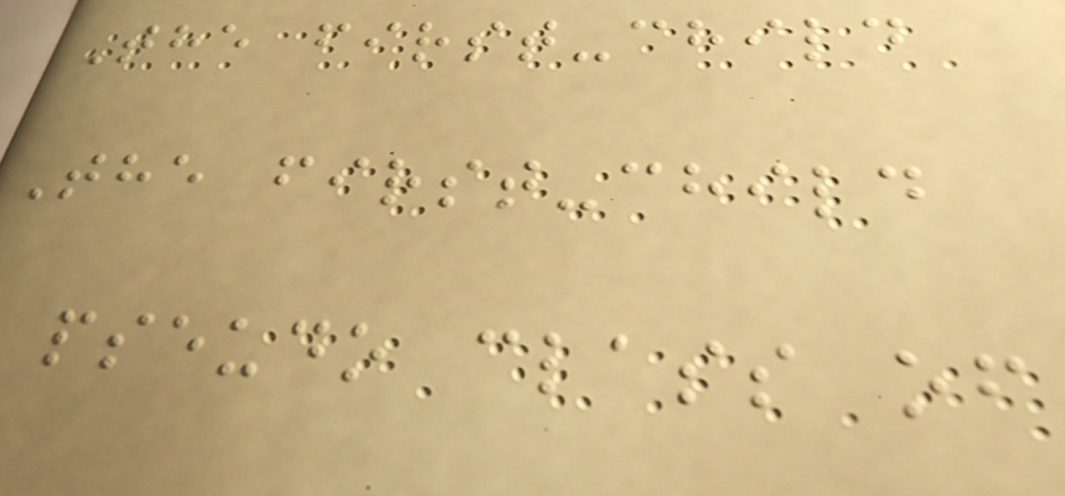The first-child
The first-child
pseudo class of
